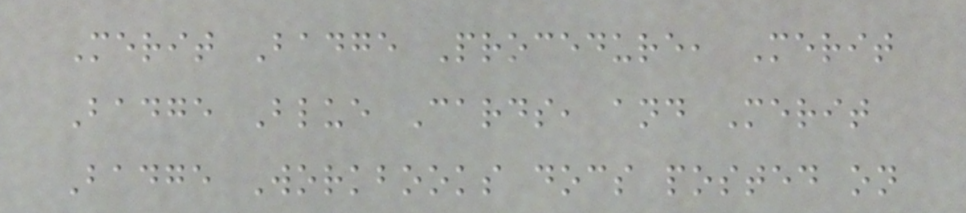Merit Badge Procedure, Merit
Badge Blue Cards, and Merit
Badge Workbooks docs posted on
